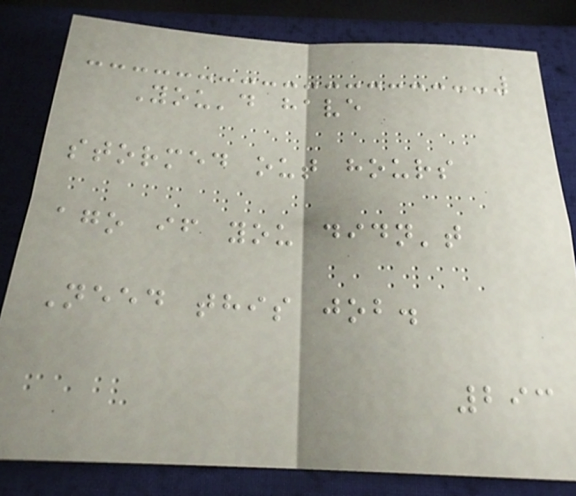You'd have
stormed out hours
ago if you didn't
Need this job.
293
